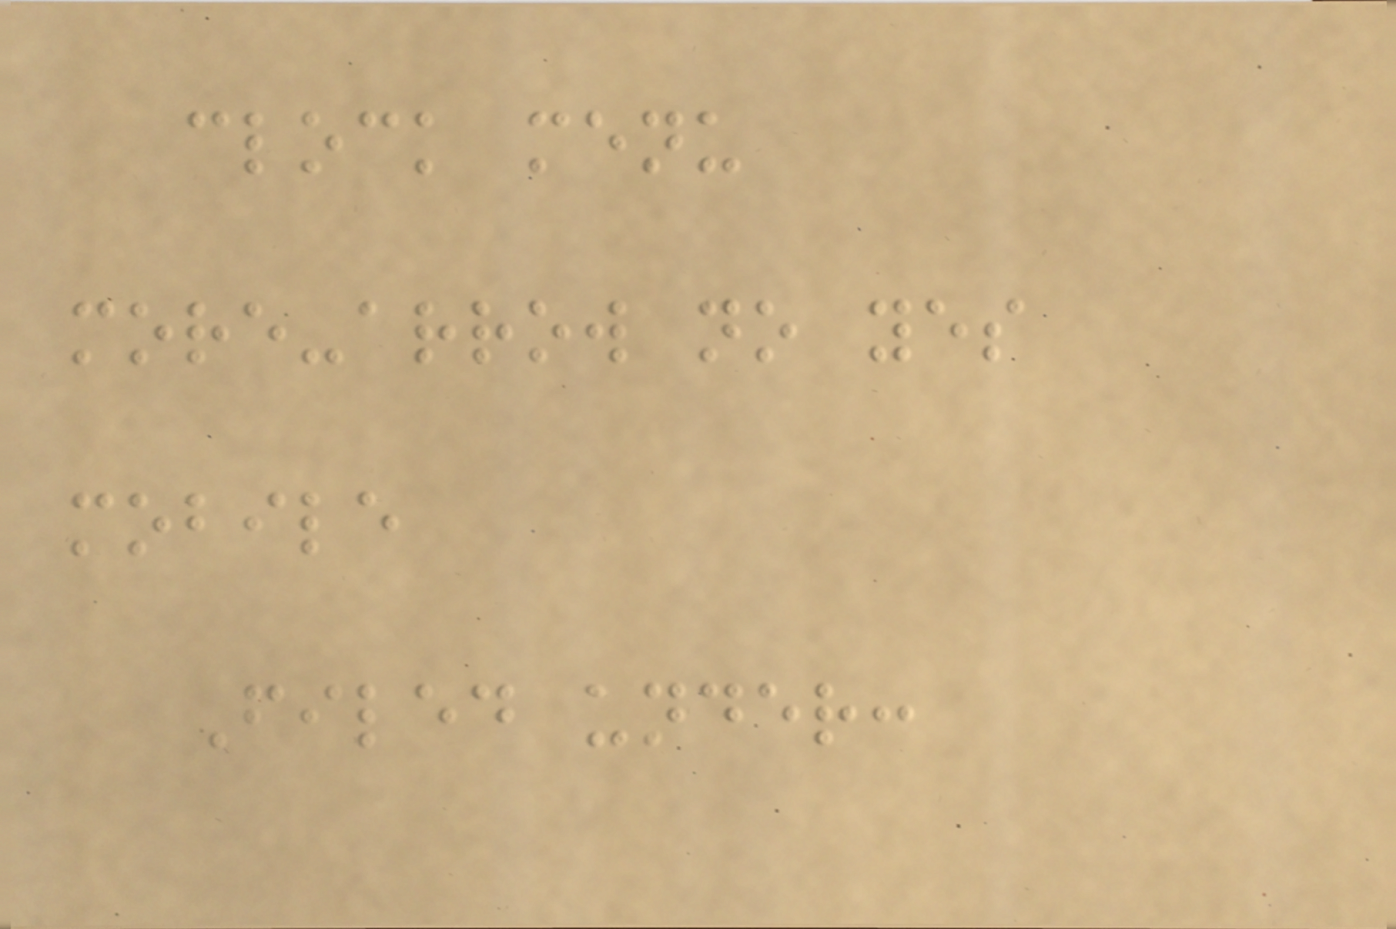clock menu
more-arrow no yes
mobile
Filed under:
